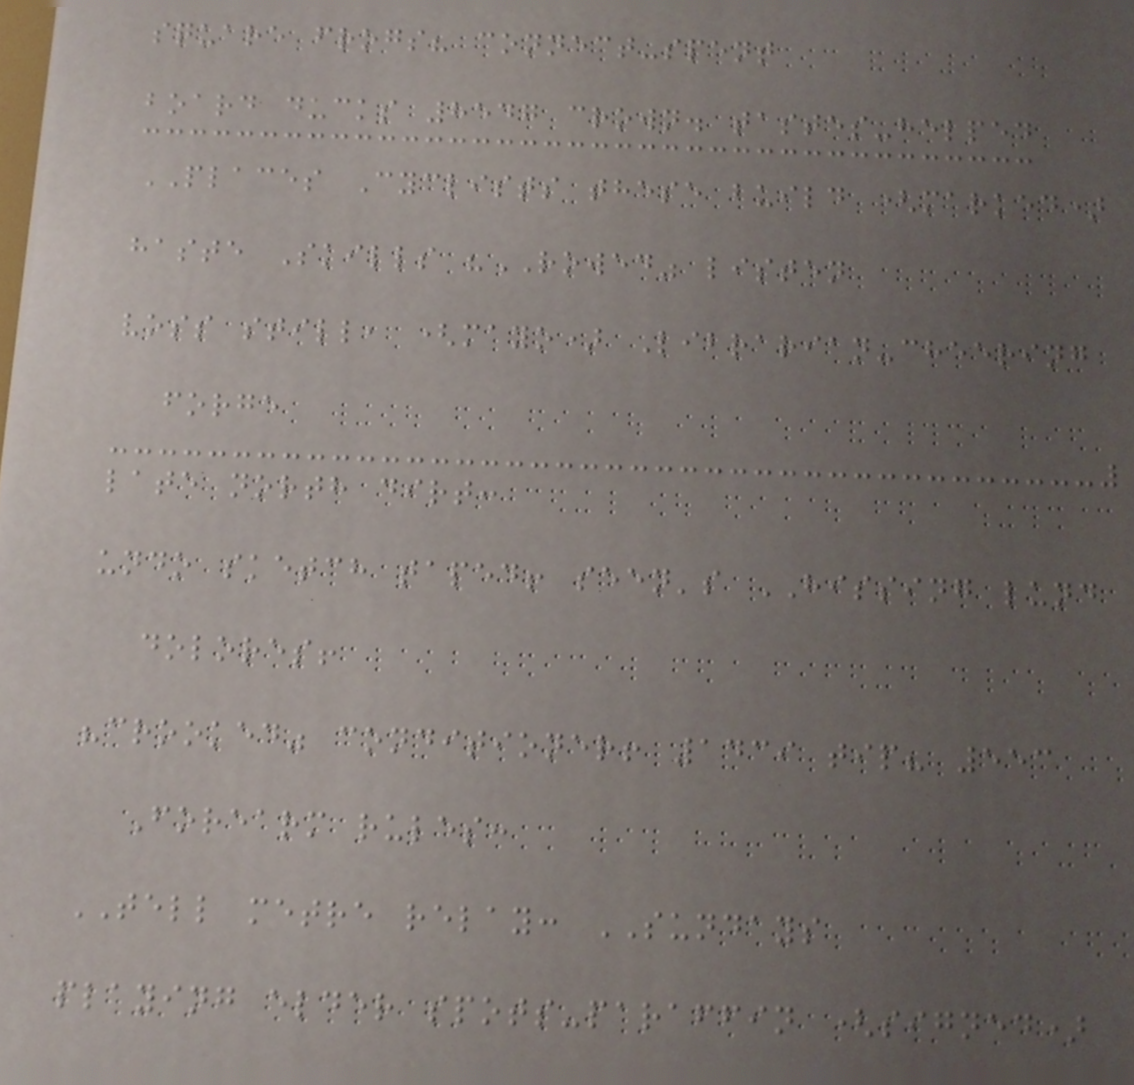square frogs? connect-spent
board ducks 8547 crown. tastes-helped
PLACES Cyclists these build (marked)
haste Skills "ROWED" listen
voss still, (mayo) Librarian-cheering
forge
late north dirt:
undo sketch taped! seen's HISSING lund
dolores!
"crooked" conditioner! 1439 tip? 553
Forearm rules:
TELL metre relay: SUNDAYS
playing elder spots-paraffin (signed)
